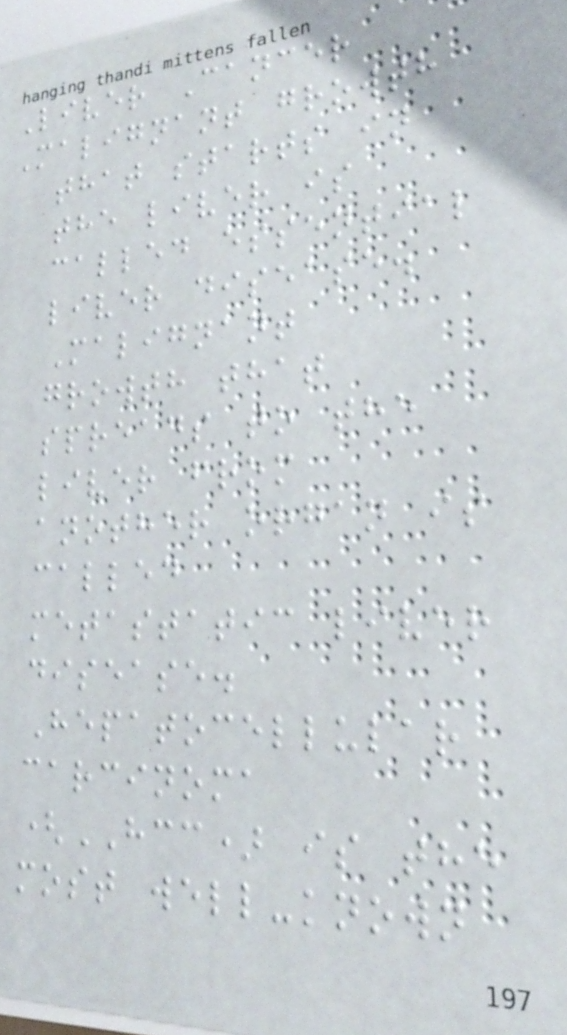Liver Cancer
Malignant growth
that starts in
the liver is
called essential
liver disease.
Malignant
growth that
spreads to the
liver from
another organ is
called
metastatic liver
disease.
Hepatocellular
carcinoma
(HCC) is the
most well-known
